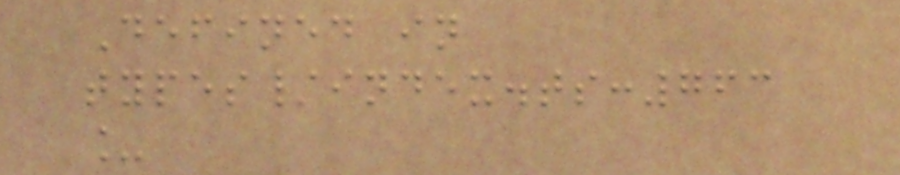Defined in
types/index.ts:763
_
